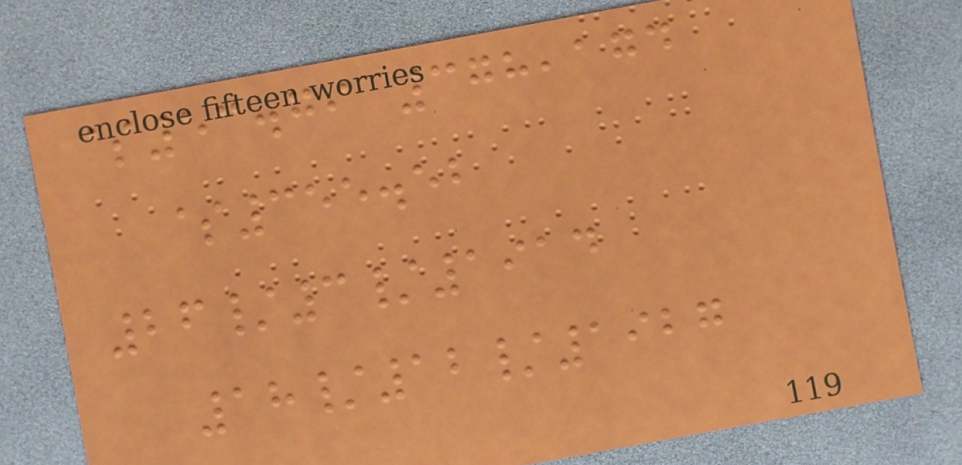$53.79 378,174
$355.52
26/3/1914
18/12/1927
